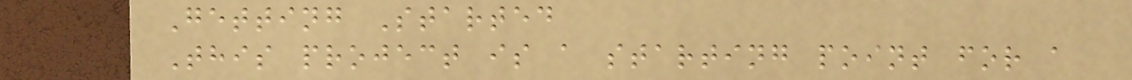Getting Started
This project is a starting point for a
